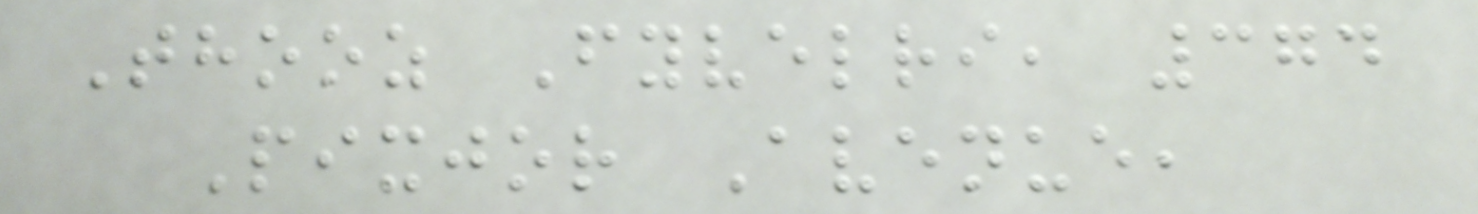Thooz Fyvelri, 374
Pixjor Avenue,
